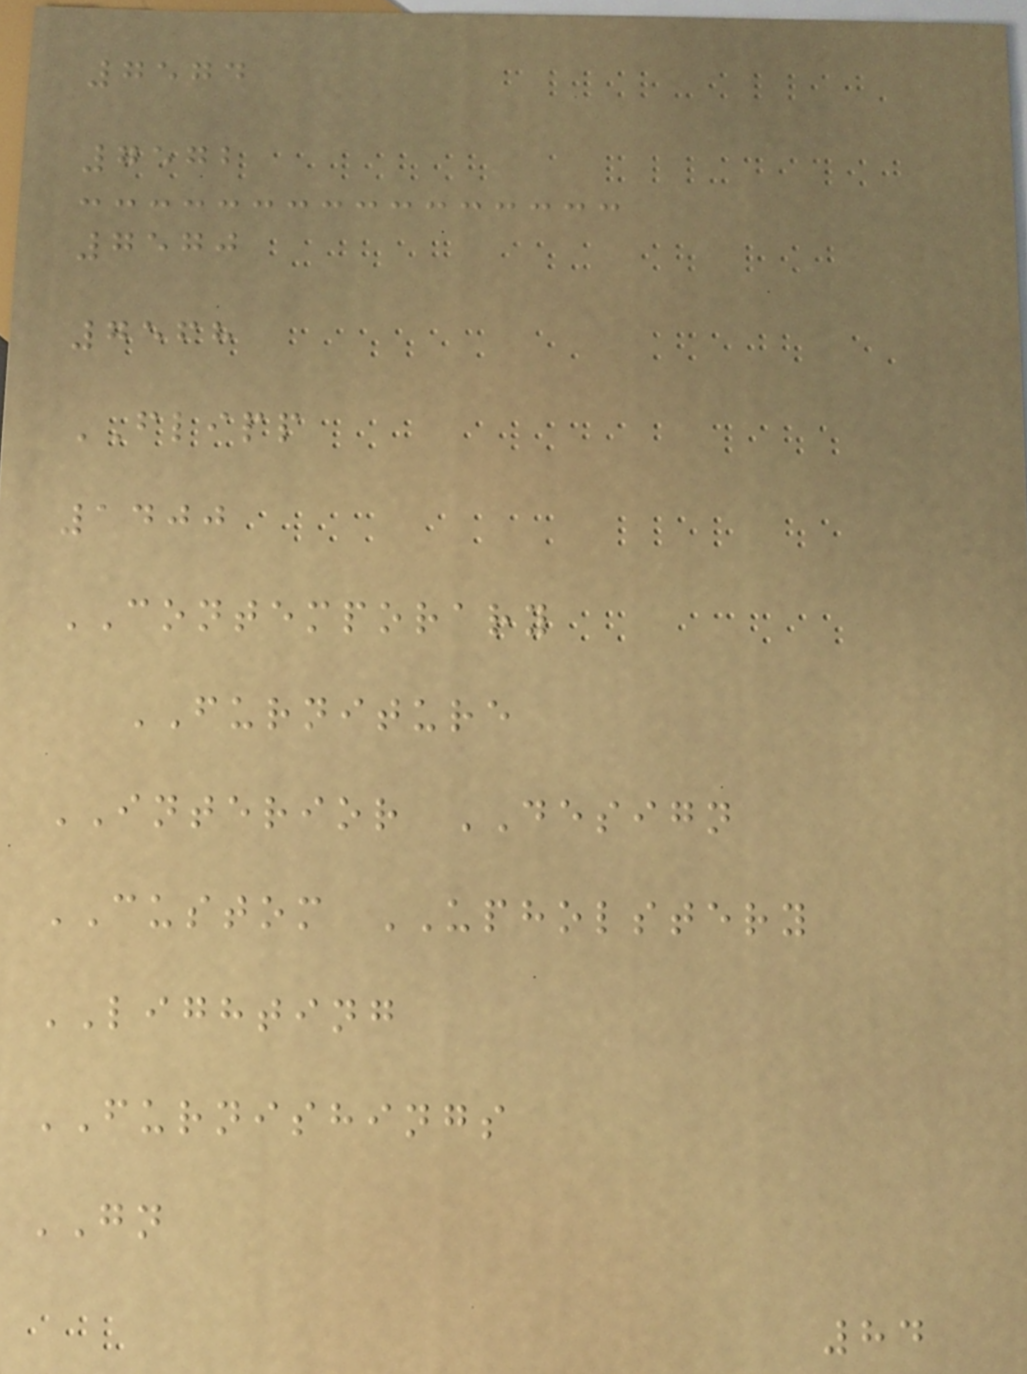7574
7572
7570
7568
FLIPP
1400
CONTEMPORARY
FURNITURE
INTERIOR DESIGN
CUSTOM UPHOLSTERY
LIGHTING
FURNISHINGS
GN
84
